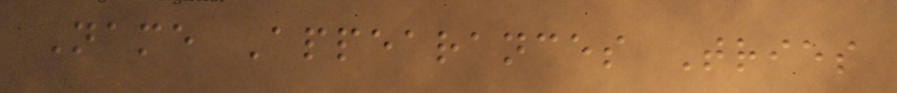Name Appearances Tries
